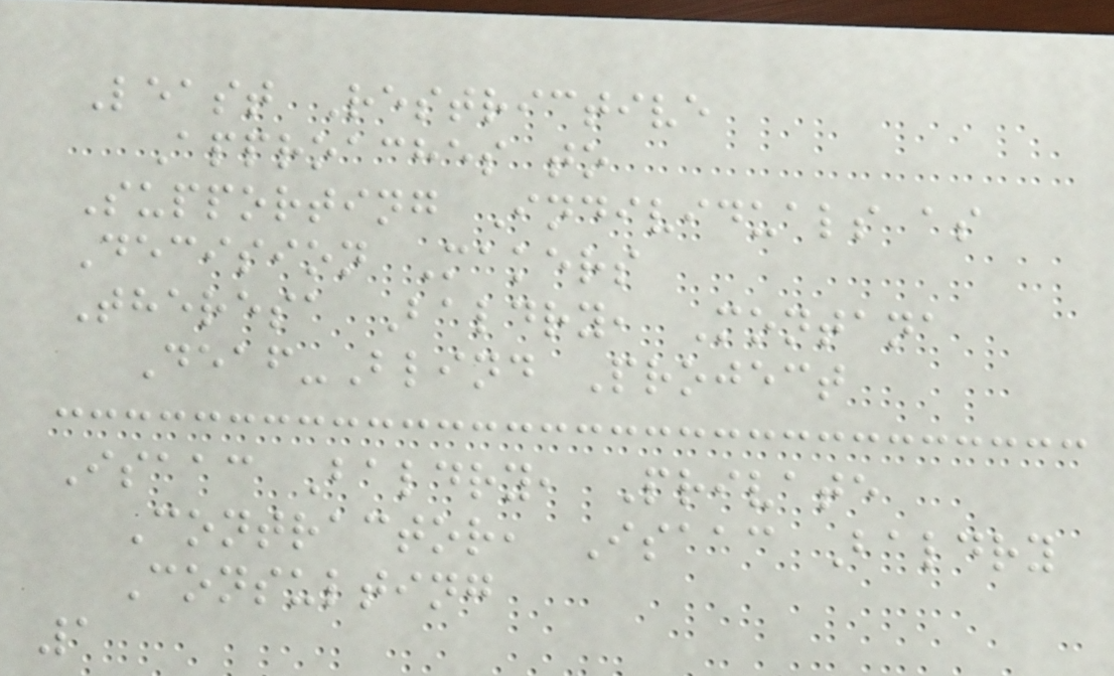Least Restrictive
Approaches to
Supporting Individuals as
Decision Makers
Theresa Baldry, Montana
Deaf-Blind Project
Isaac Baldry, Private
Contractor, Isaac Baldry
Consulting
1
